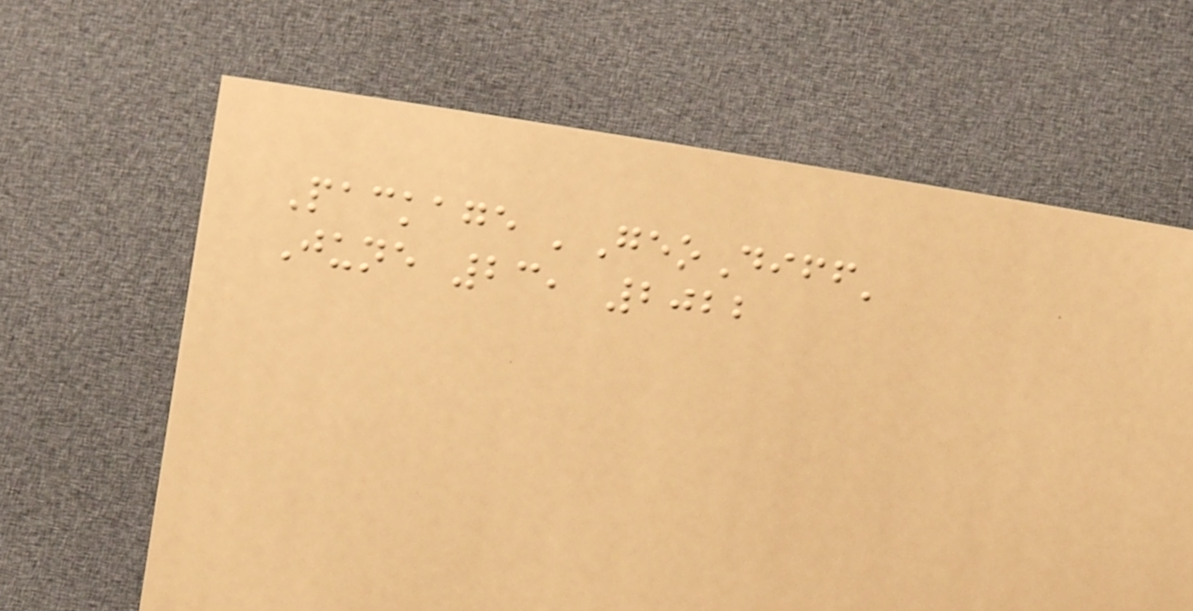Package 'GeoDiff'
June 23, 2022
